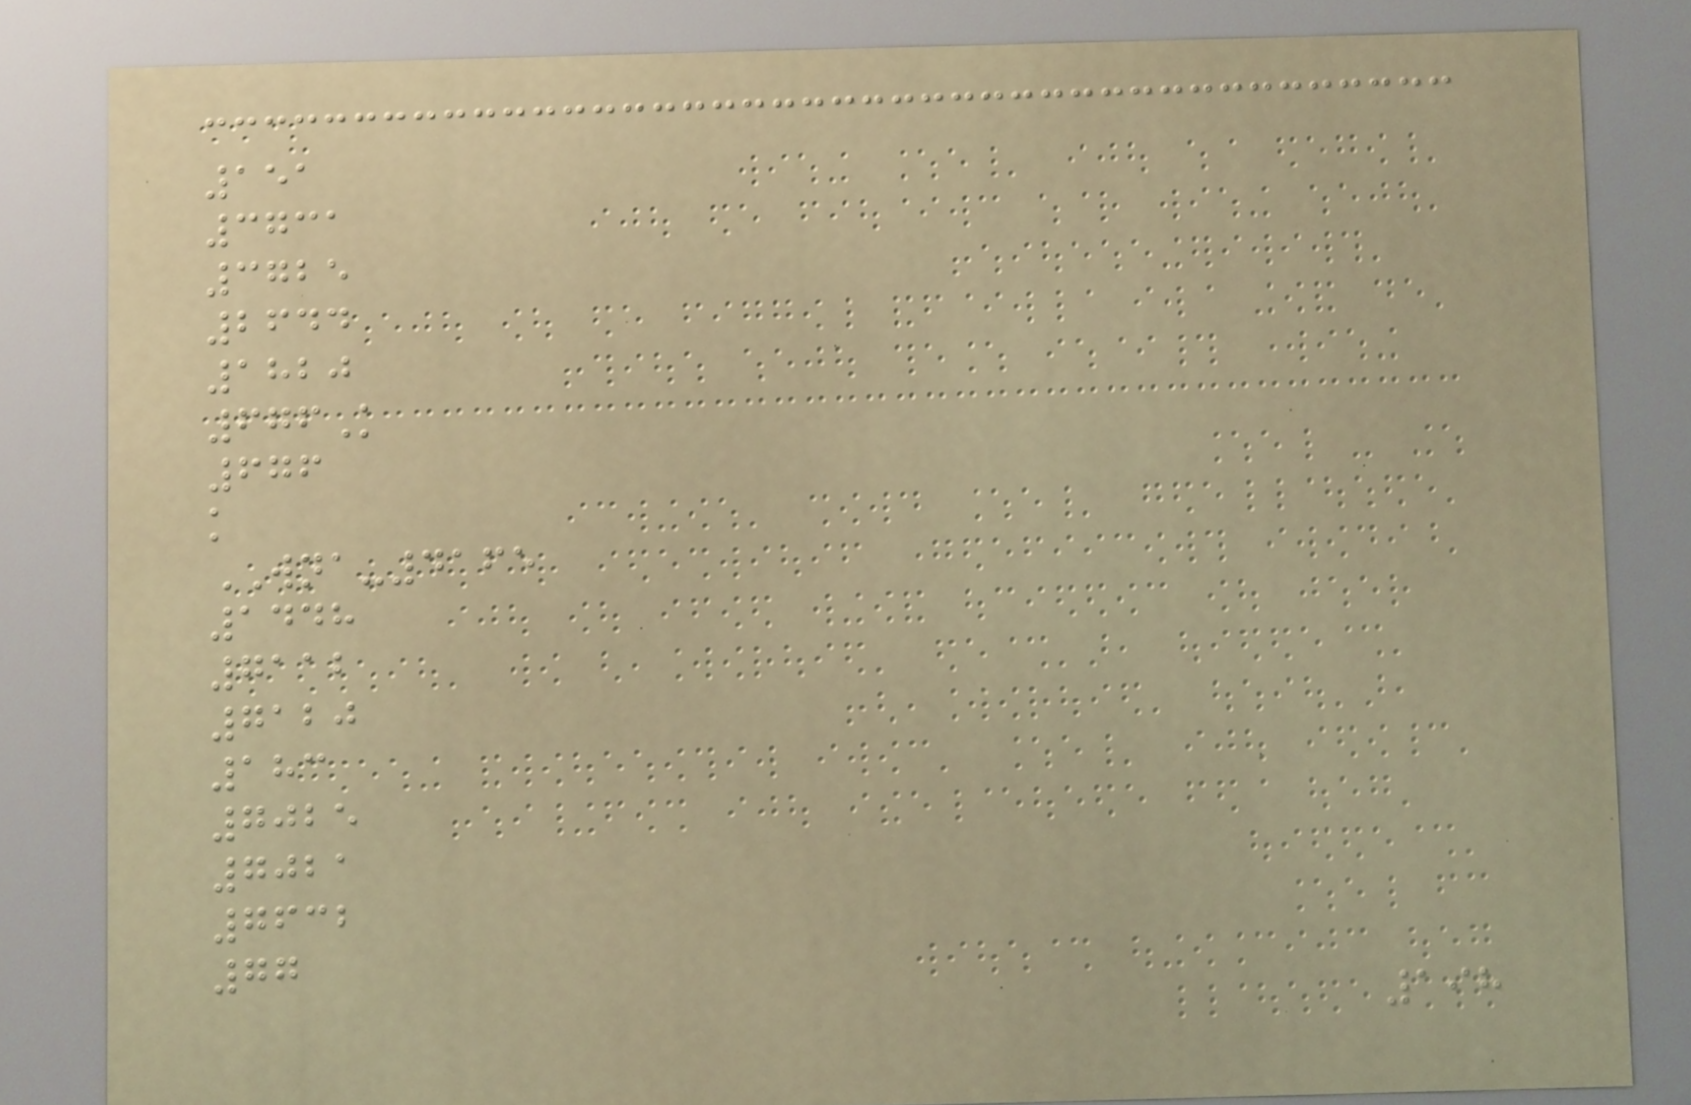151
3731
3725
2644
1820
676K
676
k
WNA-4165
1448
7112
7120
183
7025
7021
7632
77
198
